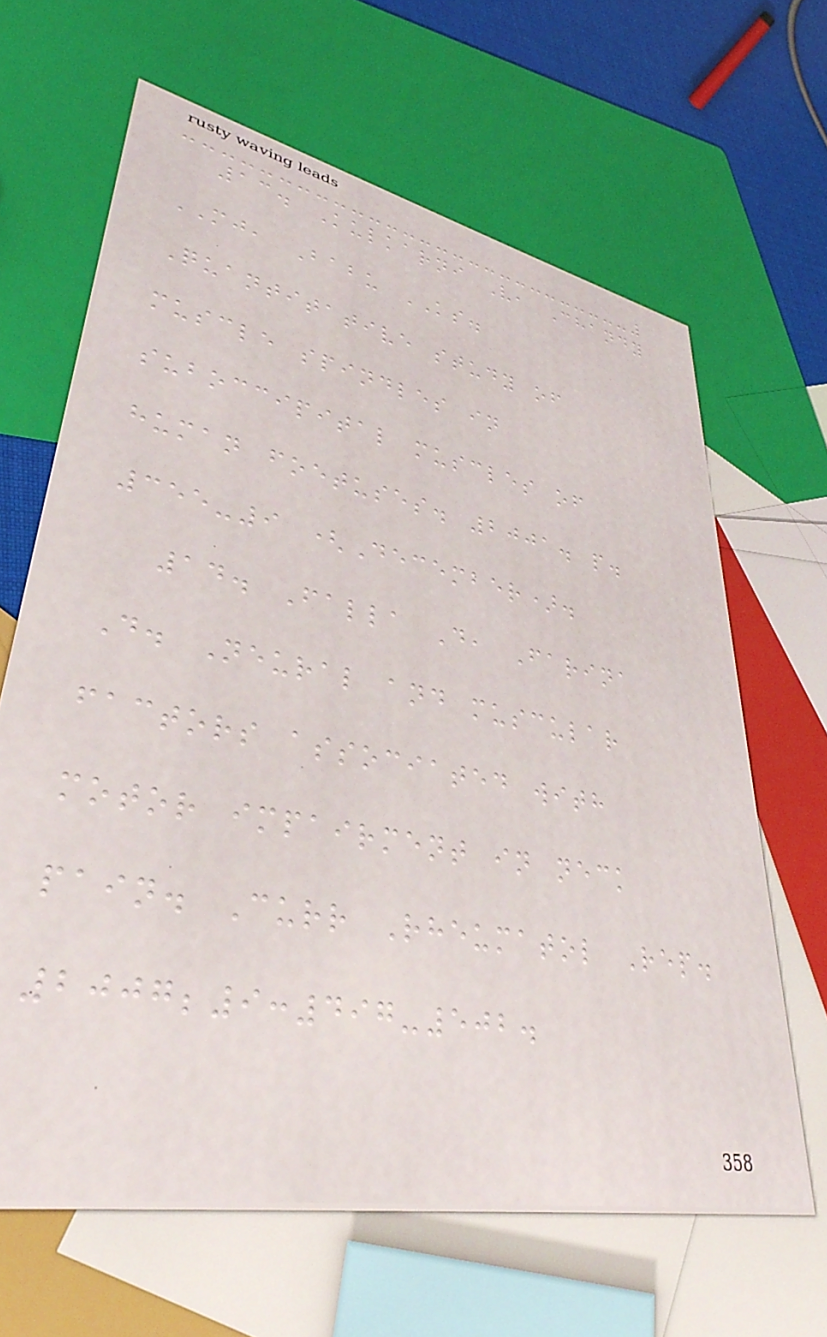13. Kulkarni V, Chandy
MJ, Babu KS.
Quantitative study of
muscle spindles in
suboccipital muscles of
human foetuses. 2001. p.
355-9 (December).
14. Falla D, Farina
D. Neural and muscular
factors associated with
motor impairment in neck
pain. Curr Rheumatol Rep.
2007;9:497-502.
